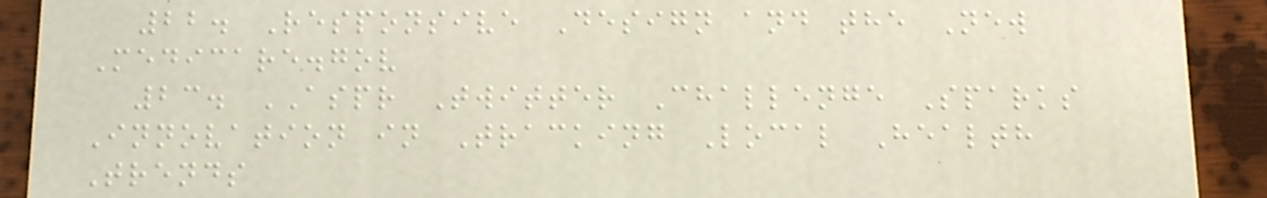22. Responsive Design and the New
Medicare.gov
23. ASPR Twitter Challenge Sparks
Innovation in Tracking Local Health
Trends
